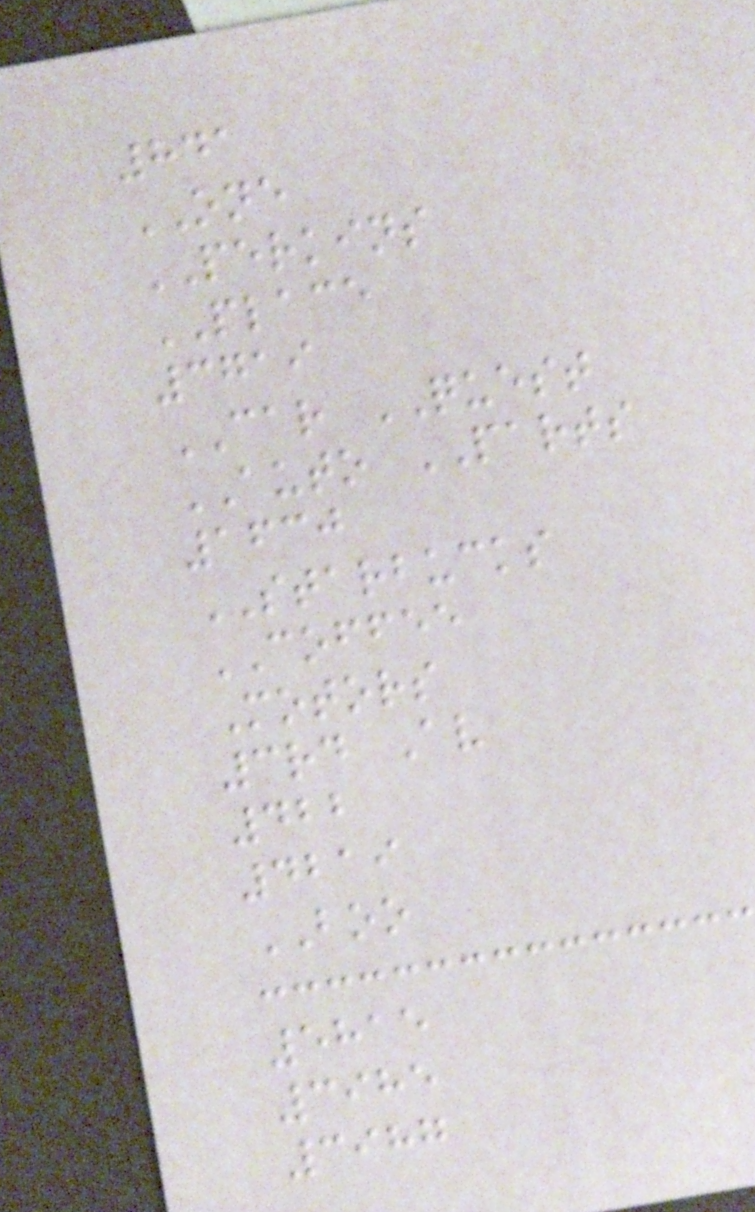841
ONE
PERKINS
PLACE
3719
CAR QUEST
AUTO PARTS
1630
STARBUCKS
COFFEE
Motors
3rd Av
422
4219
BOO
5815
3985
3987
